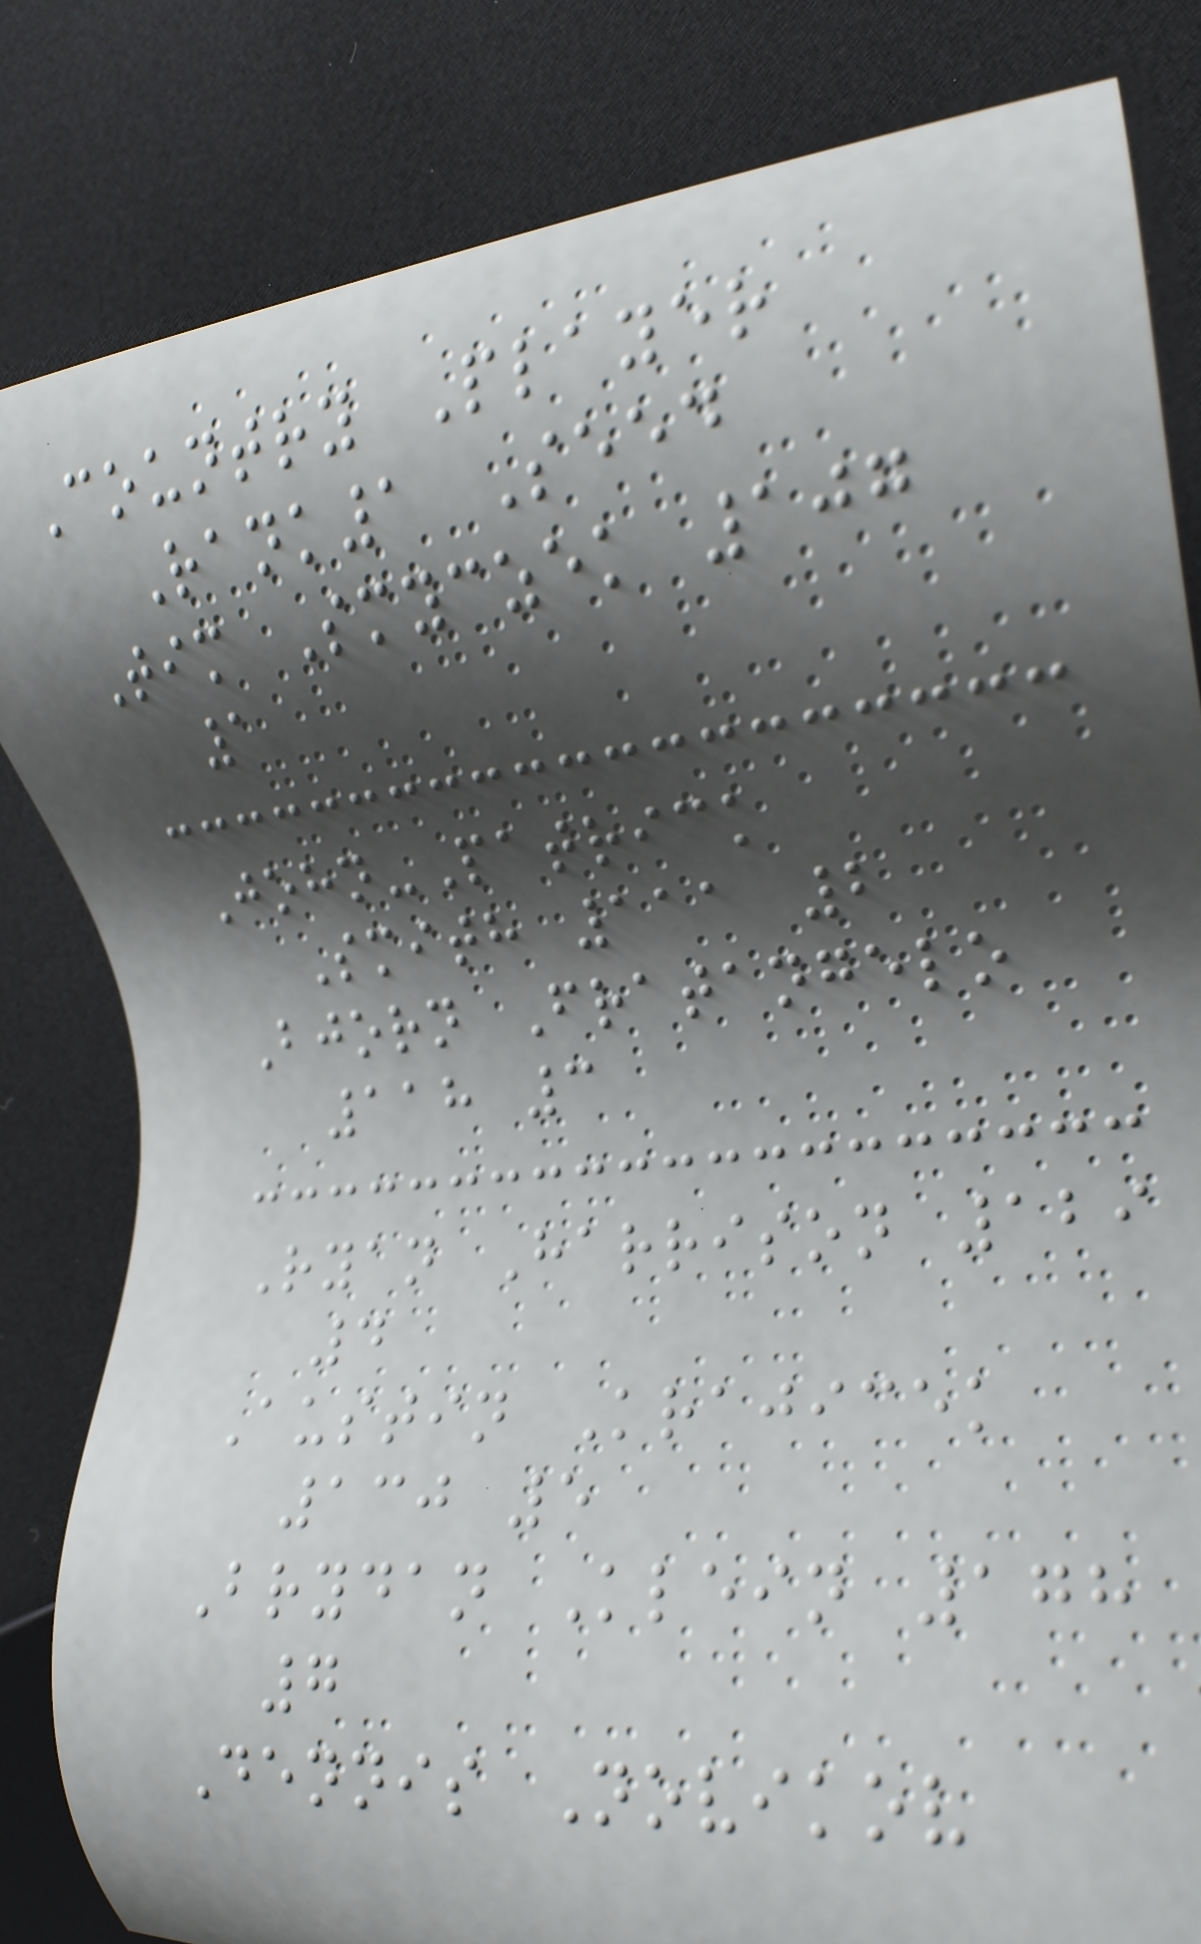Country Player
Rank1 Seed
Tim Smyczek 107
1
John-Patrick
Smith 111 2
Bjorn Fratangelo
118 3
Ryan Harrison 129
4
Austin Krajicek
130 5
Brydan Klein 178
7
Dennis Novikov
